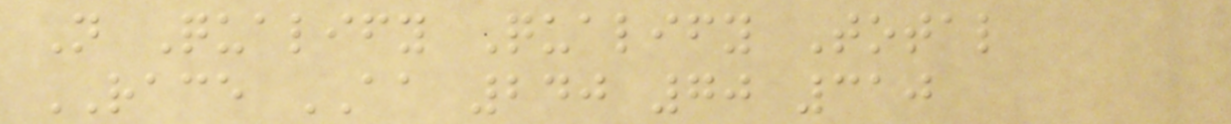Not Qualify Qualify Total
RACE AA 240 70 310
